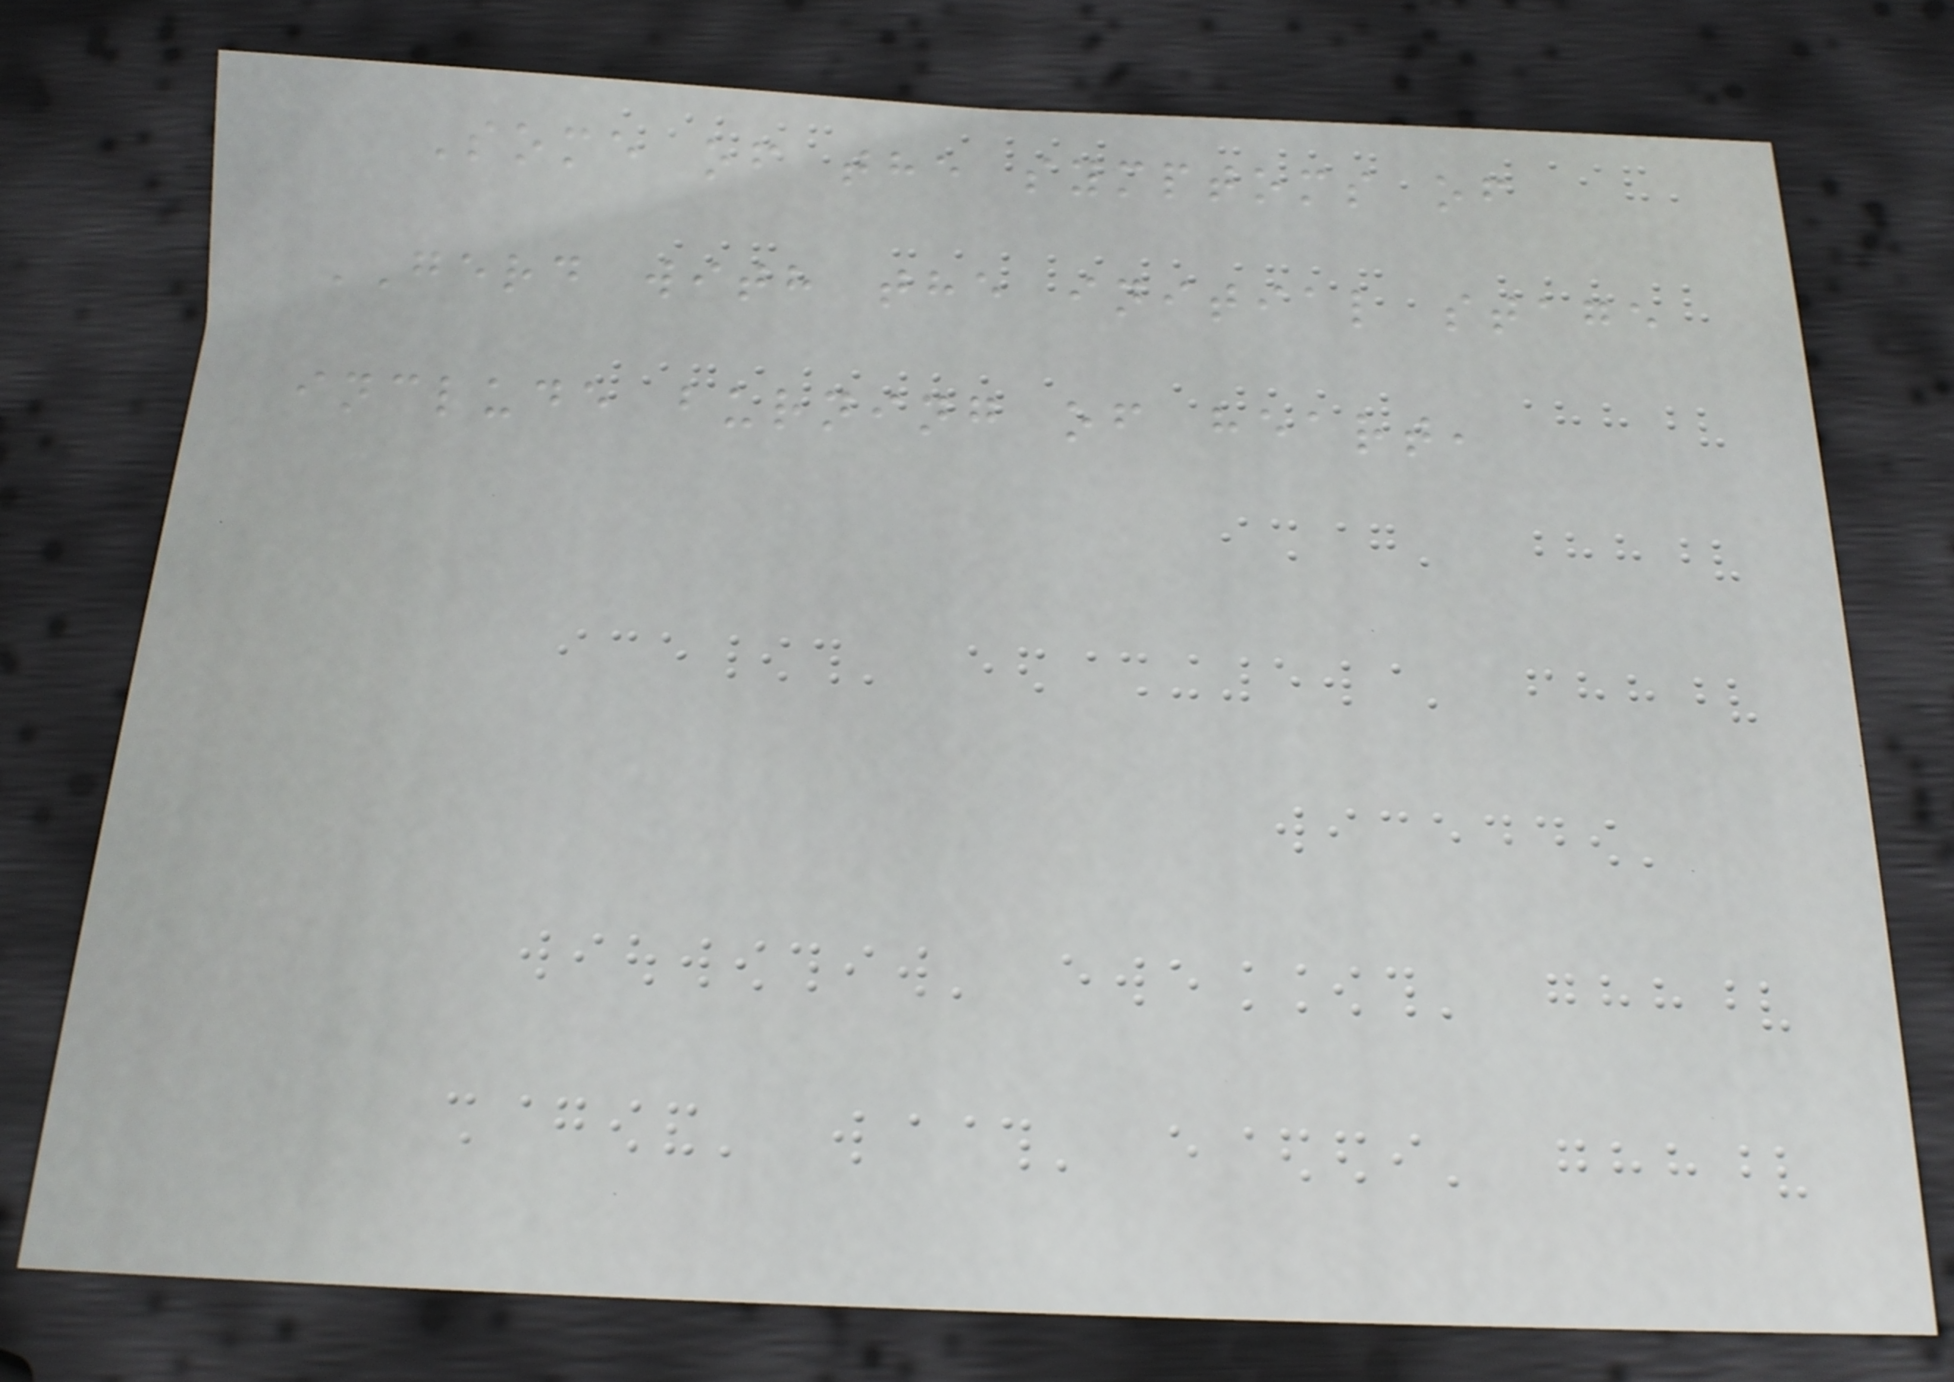Some of the symptoms of
GERD with the initial stage
include burning of heart,
